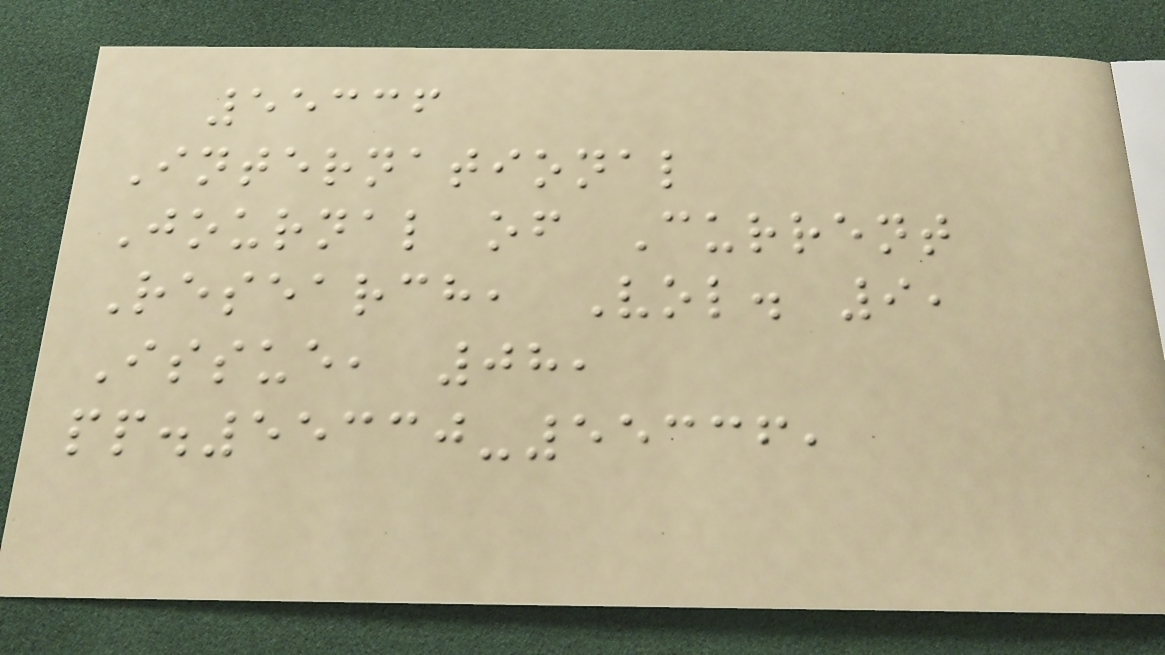55336
International
Journal of Current
Research, Vol. 9,
Issue, 08,
pp.55330-55336,
